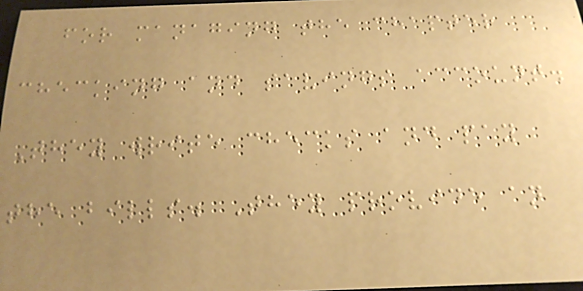for managing the chapter
checking and savings account.
They write checks and pay
the bills. They provide an
